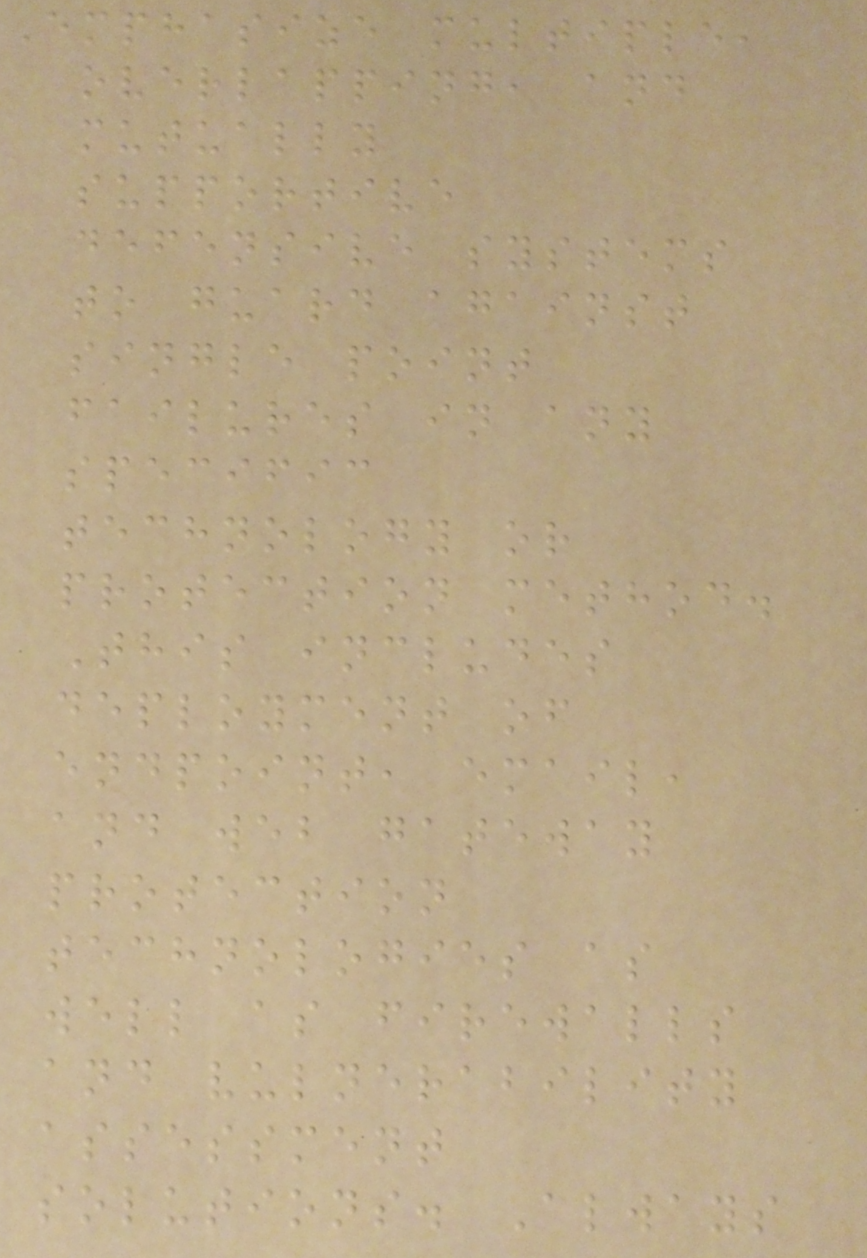Emphasize multiple,
overlapping, and
mutually
supportive
defensive systems
to guard against
single point
failures in any
specific
technology or
protection method.
This includes
deployment of
endpoint, email,
and web gateway
protection
technologies as
well as firewalls
and vulnerability
assessment
solutions. Always
